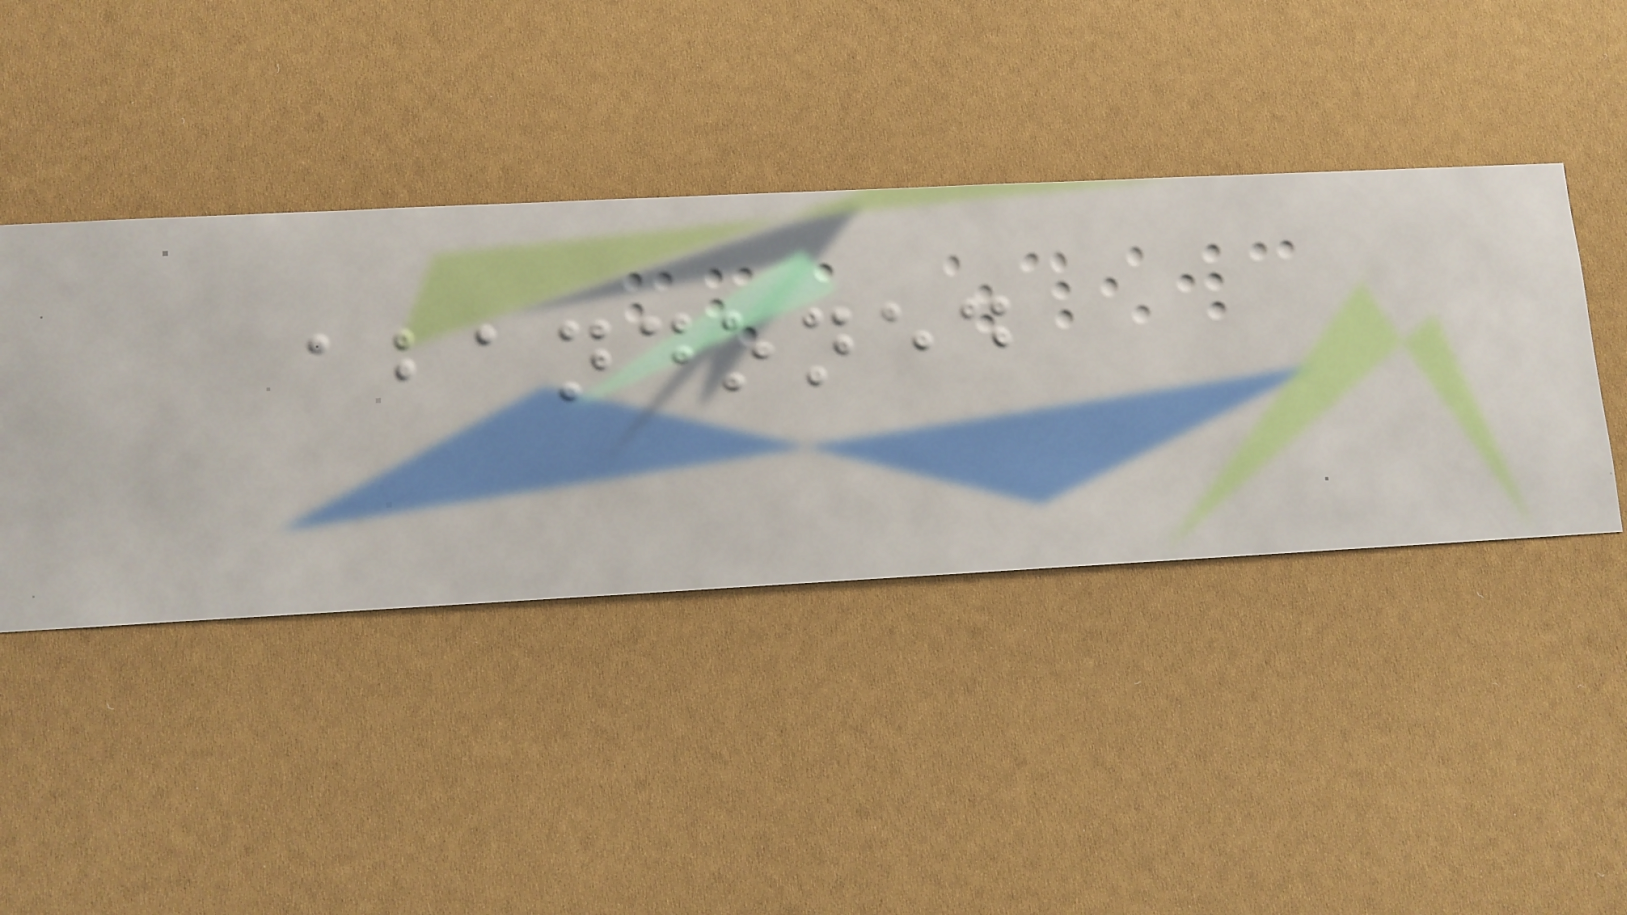abandoned
